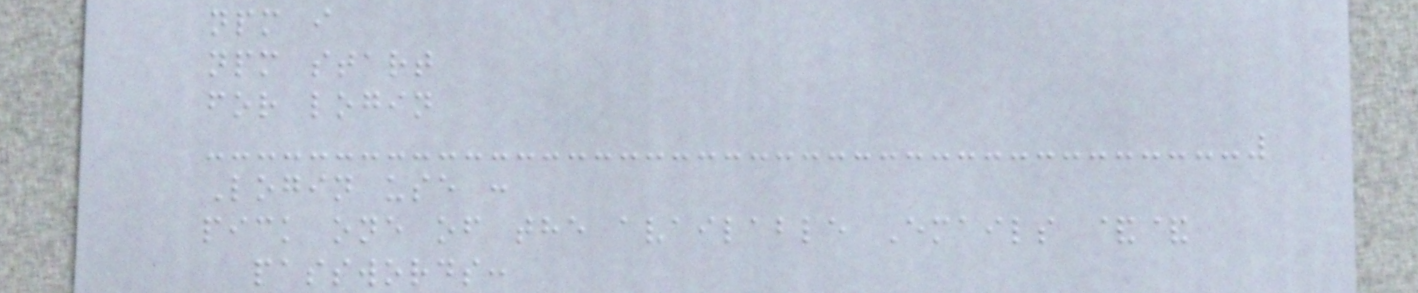npm i
npm start
for login
Login use :
pick one of the available Emails &&
passwords:
